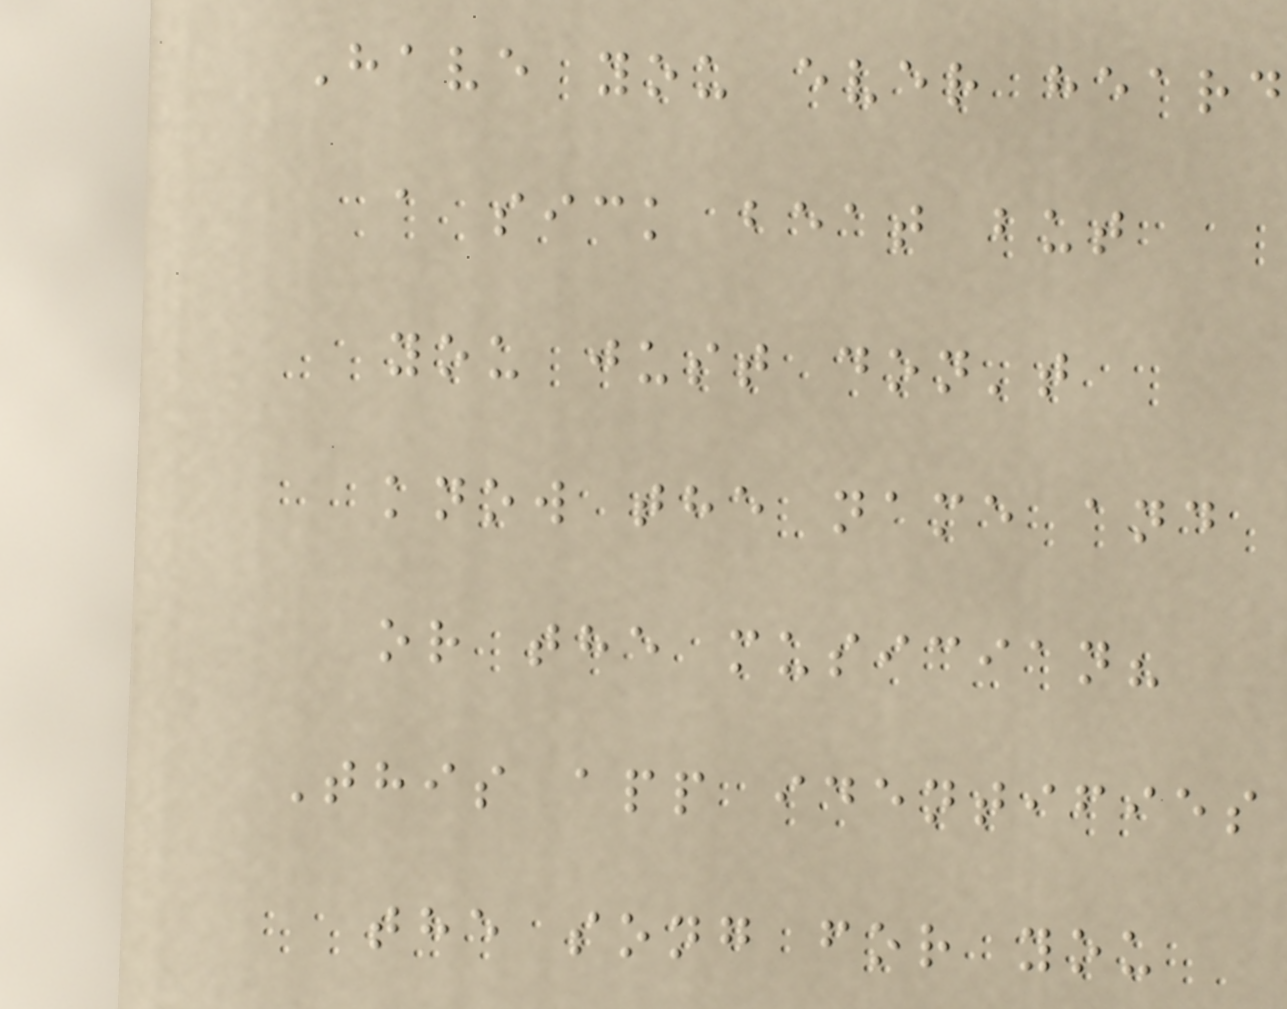Have you ever heard
a sick beat but
you just don't
know the name and
or the musician?
This app identifies
the song for you
